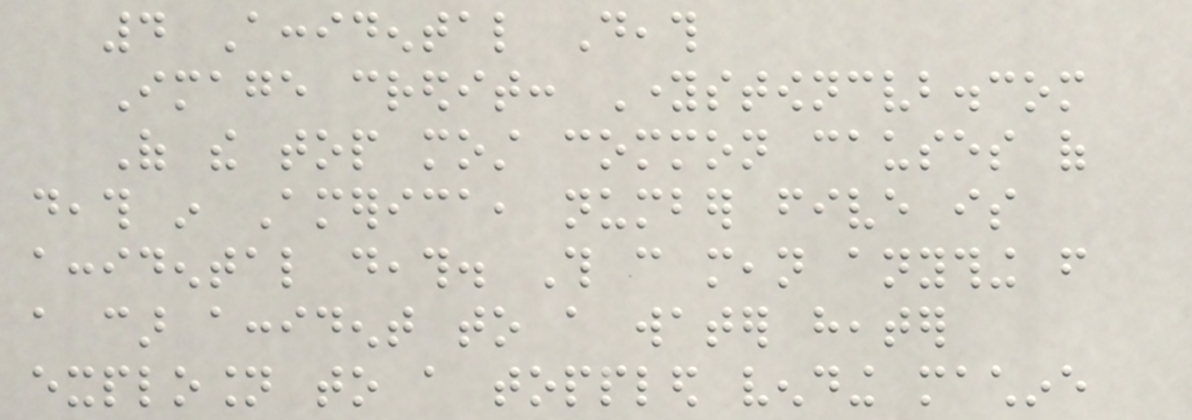4 Accidental Death
Image credit: Youngstowncvb.com
Of the top most common causes of
death in America, number five is
accidental death. This can mean anything from
a car accident to a water heater
explosion to a toppled vending machine
